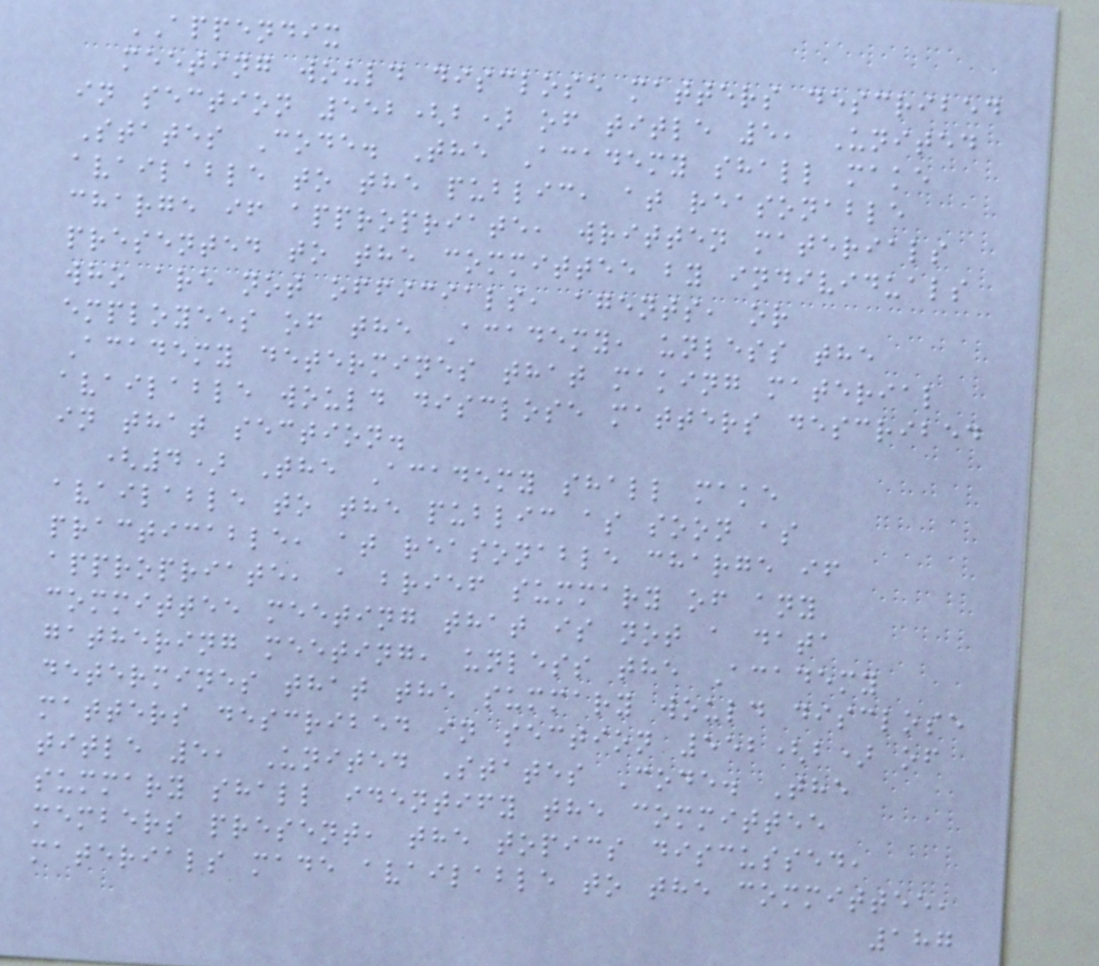APPENDIX
meeting would disclose matters described
in section 552(b) of title 5, United
States Code. The Academy shall make
available to the public, at reasonable
charge if appropriate, written materials
presented to the committee by individuals
who are not officials, agents, or
employees of the Academy, unless the
Academy determines that making material
available would disclose matters described
in that section.
(4) The Academy shall make
available to the public as soon as
practicable, at reasonable charge if
appropriate, a brief summary of any
committee meeting that is not a data
gathering meeting, unless the Academy
determines that the summary would disclose
matters described in section 552(b) of
title 5, United States Code. The
summary shall identify the committee
members present, the topics discussed,
materials made available to the committee,
187
